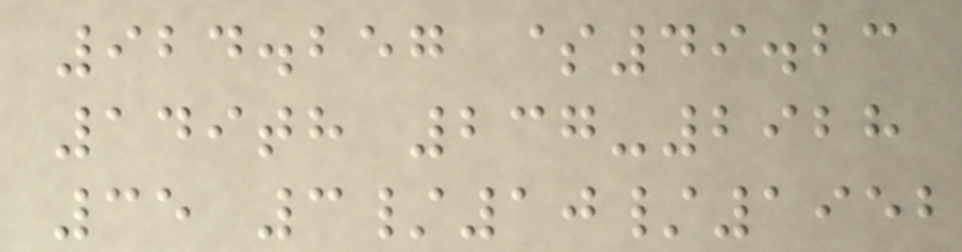924.257 $49.23
149th 237-2928
35 3/10/1952
